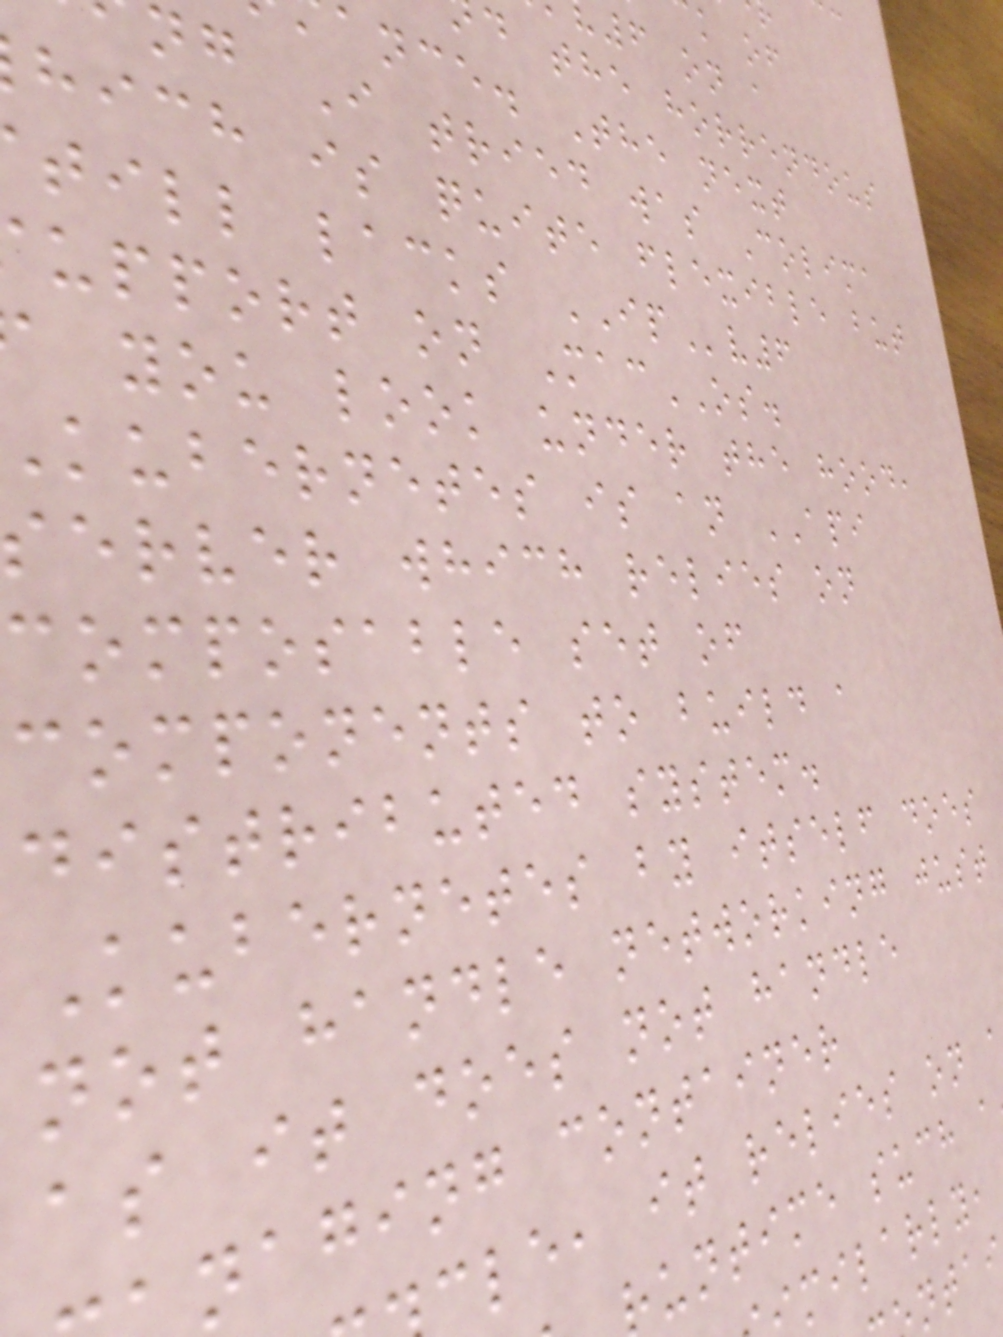6 on a
d the horrendous
ance. The next
ng I tried was Colima
hich is quite flexible but
till lacks IPv6
upport on MacOS.
you look under the hood,
kubernetes is an API
erver which relies on
composable set of
components to build a
distributed system.
Kubernetes by itself does
not handle networking just
as it does not handle
naging container
cle, it relies on
untime such a
milarly,
